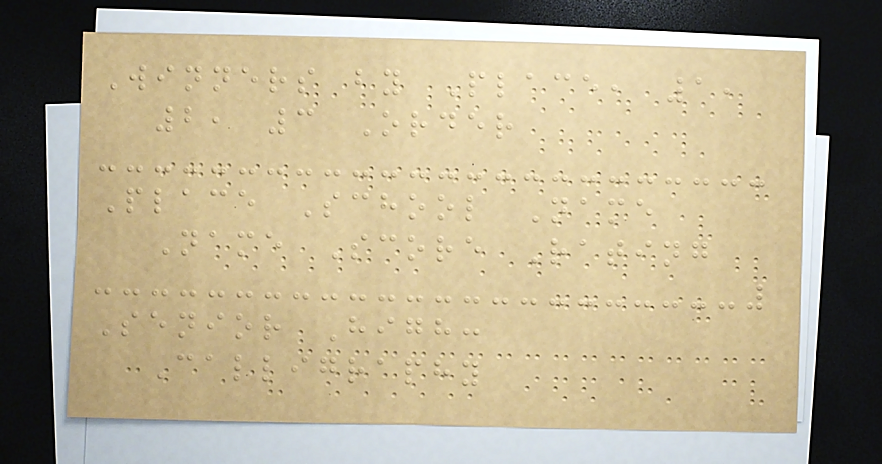Winners by Place, 1,
2, 3 Order
Place School Name
Name Score Rating
Senior High:
Calligraphy
